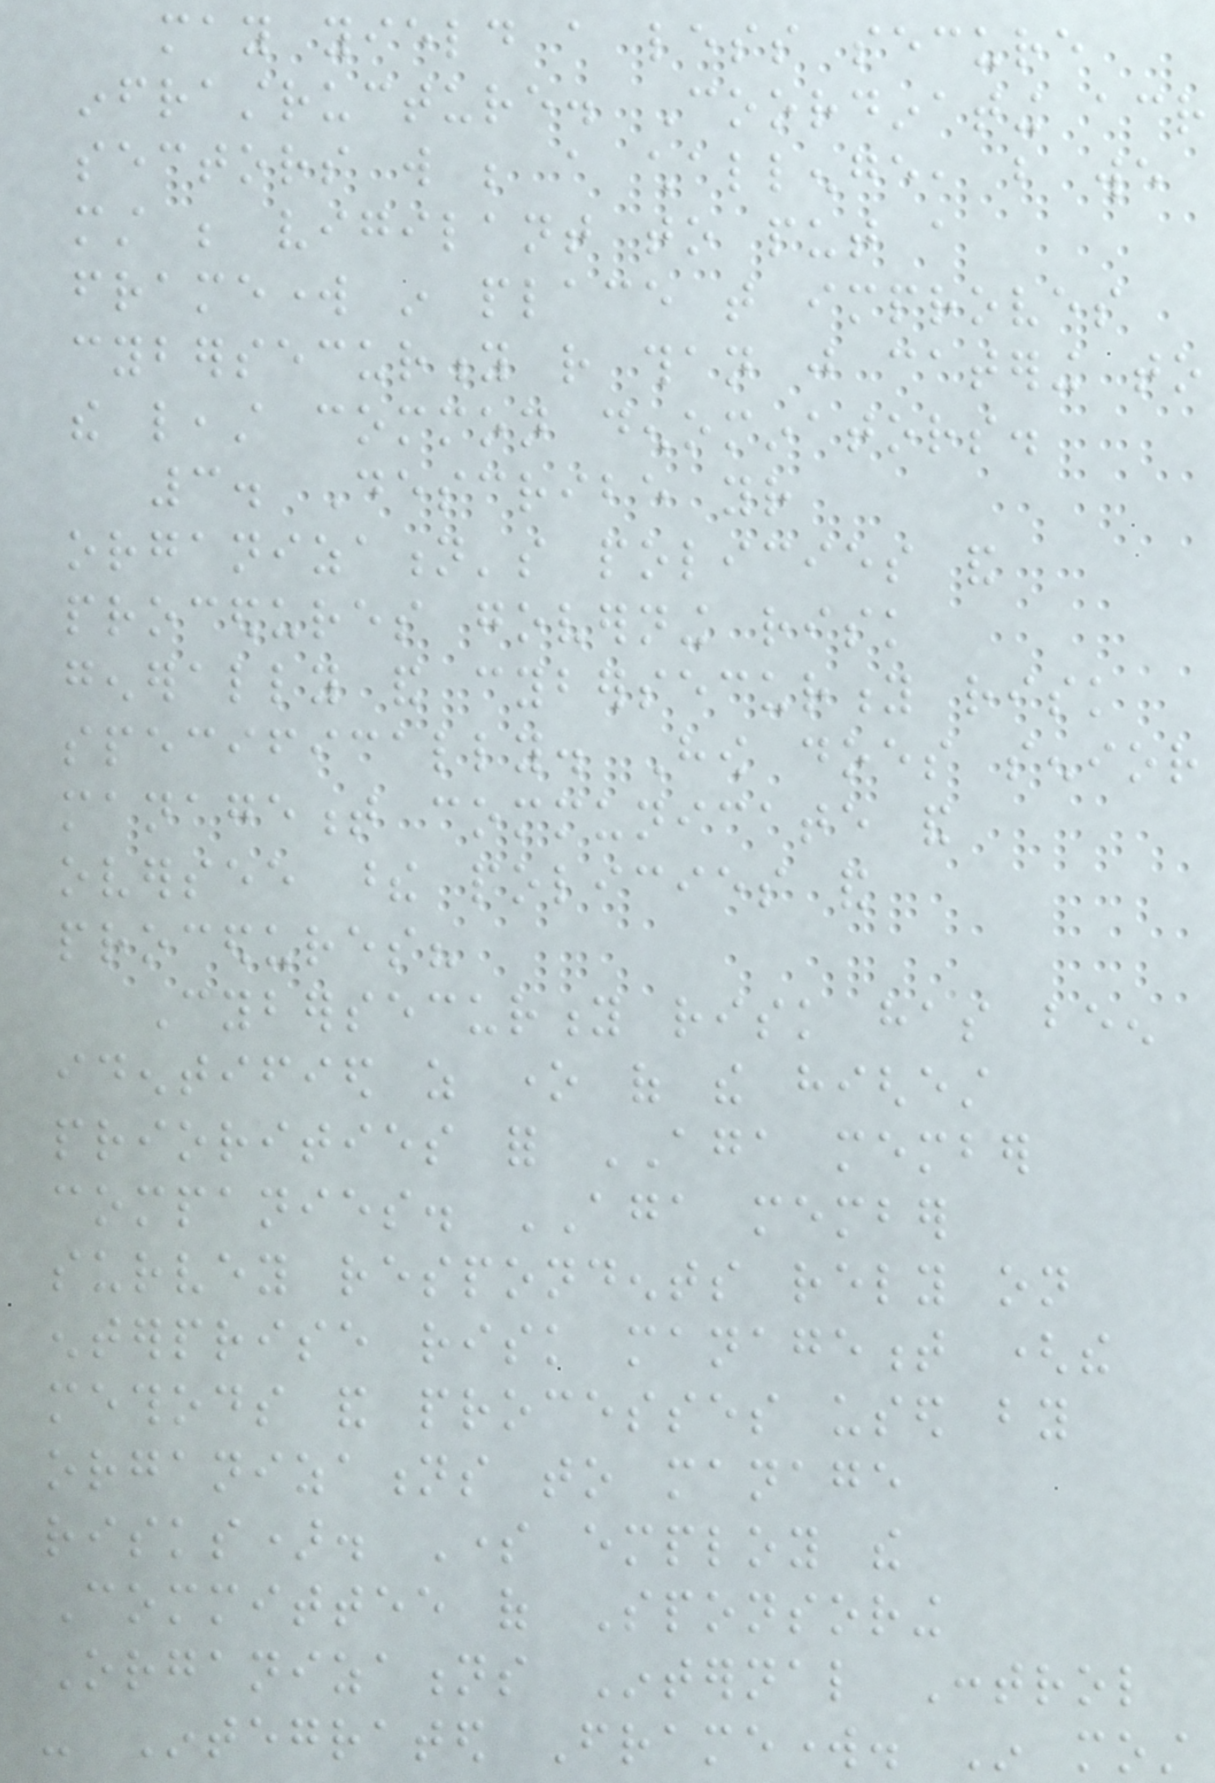may yield a less secure
infrastructure. Coordinating across
sectors will be a challenge, but we
must be vigilant to put a
framework in place that improves
cybersecurity rather than just catering to
the least common denominators.
3. Describe your
organization's policies and
procedures governing risk
generally and cybersecurity risk
specifically. How does senior
management communicate and
oversee these policies and
procedures?
Cybersecurity risk has been
identified as one of the highest
priorities for AGA member
companies. AGA member
survey respondents rely on
enterprise risk management (the
methods and processes used by
organizations to manage
risks). Some employ the
Committee of Sponsoring
Organizations Internal Control
- Integrated Framework. In most
